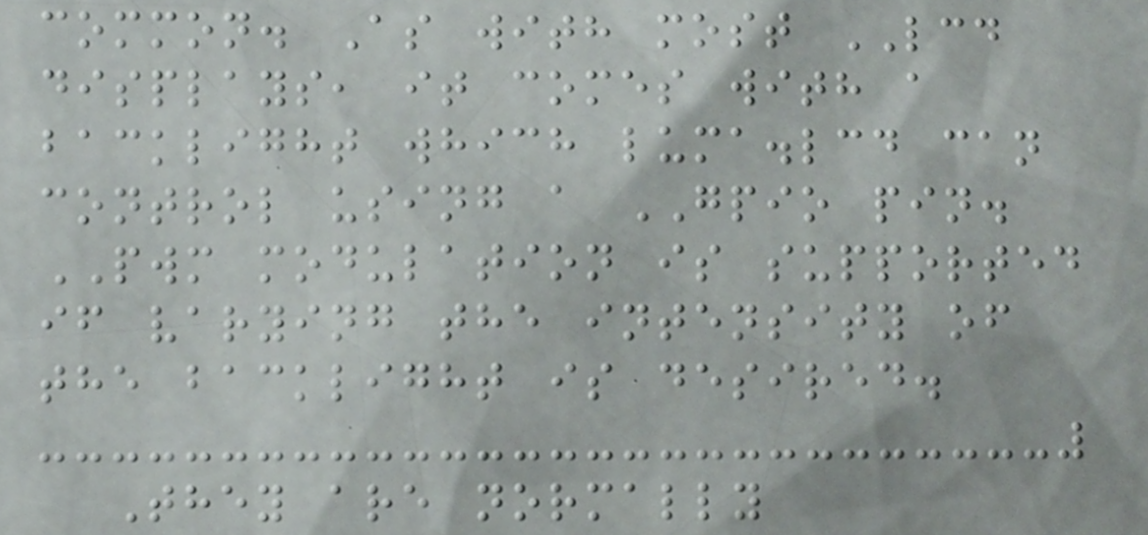common. As with most LCD
displays, it comes with a
backlight which luma.lcd can
control using a GPIO pin.
PWM modulation is supported
if varying the intensity of
the backlight is desired.
They are normally
